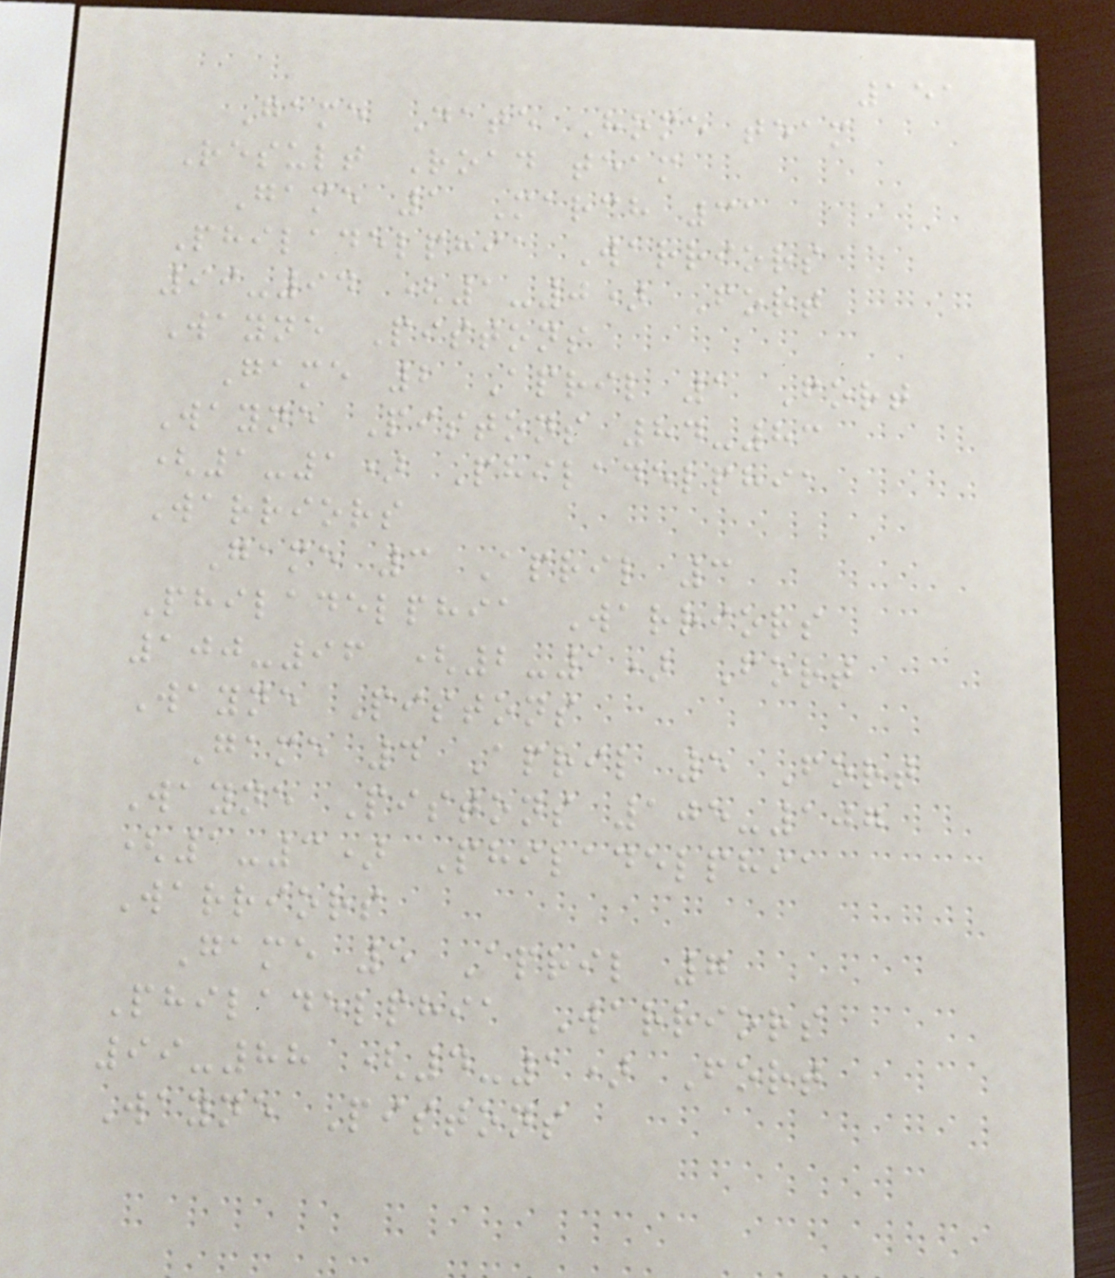151
Game Date Home team
Result Road team
Game 1 March 31
Philadelphia Warriors
99-94 (1-0) Fort
Wayne Pistons
Game 2 April 1 Fort
Wayne Pistons 84-83
(1-1) Philadelphia
Warriors
Game 3 April 3
Philadelphia Warriors
100-96 (2-1) Fort
Wayne Pistons
Game 4 April 5 Fort
Wayne Pistons 105-107
(1-3) Philadelphia
Warriors
Game 5 April 7
Philadelphia Warriors
99-88 (4-1) Fort
Wayne Pistons
